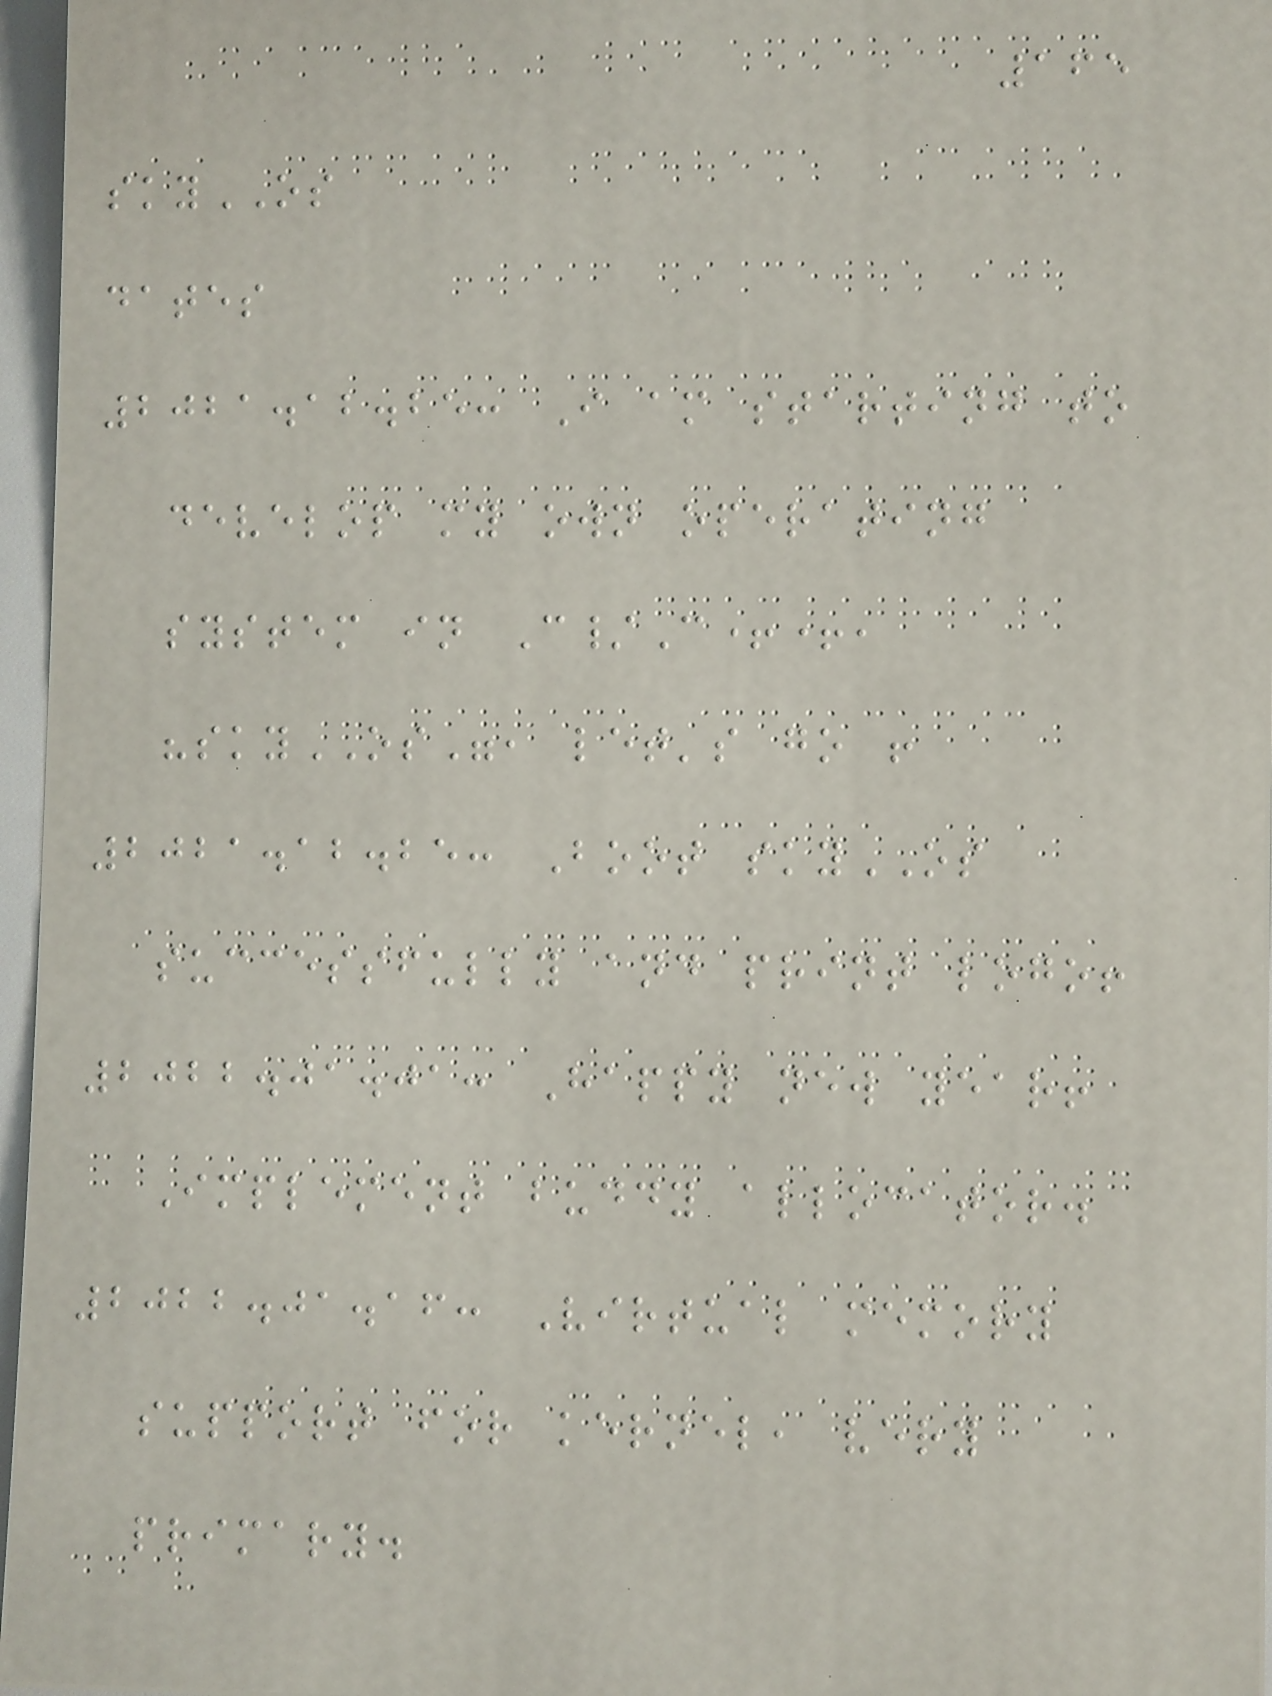165
skyOS
dates
2021.12.25: I am starting to
develop my own operating
system in C/C++,
"skyOS", let's go !
2021.12.25: Boot skyOS
successfully and print logo!
2022.01.01: Happy new year!
Implement buddy allocator.
2022.01.16: Virtual memory
support for kernel, very
primary.
